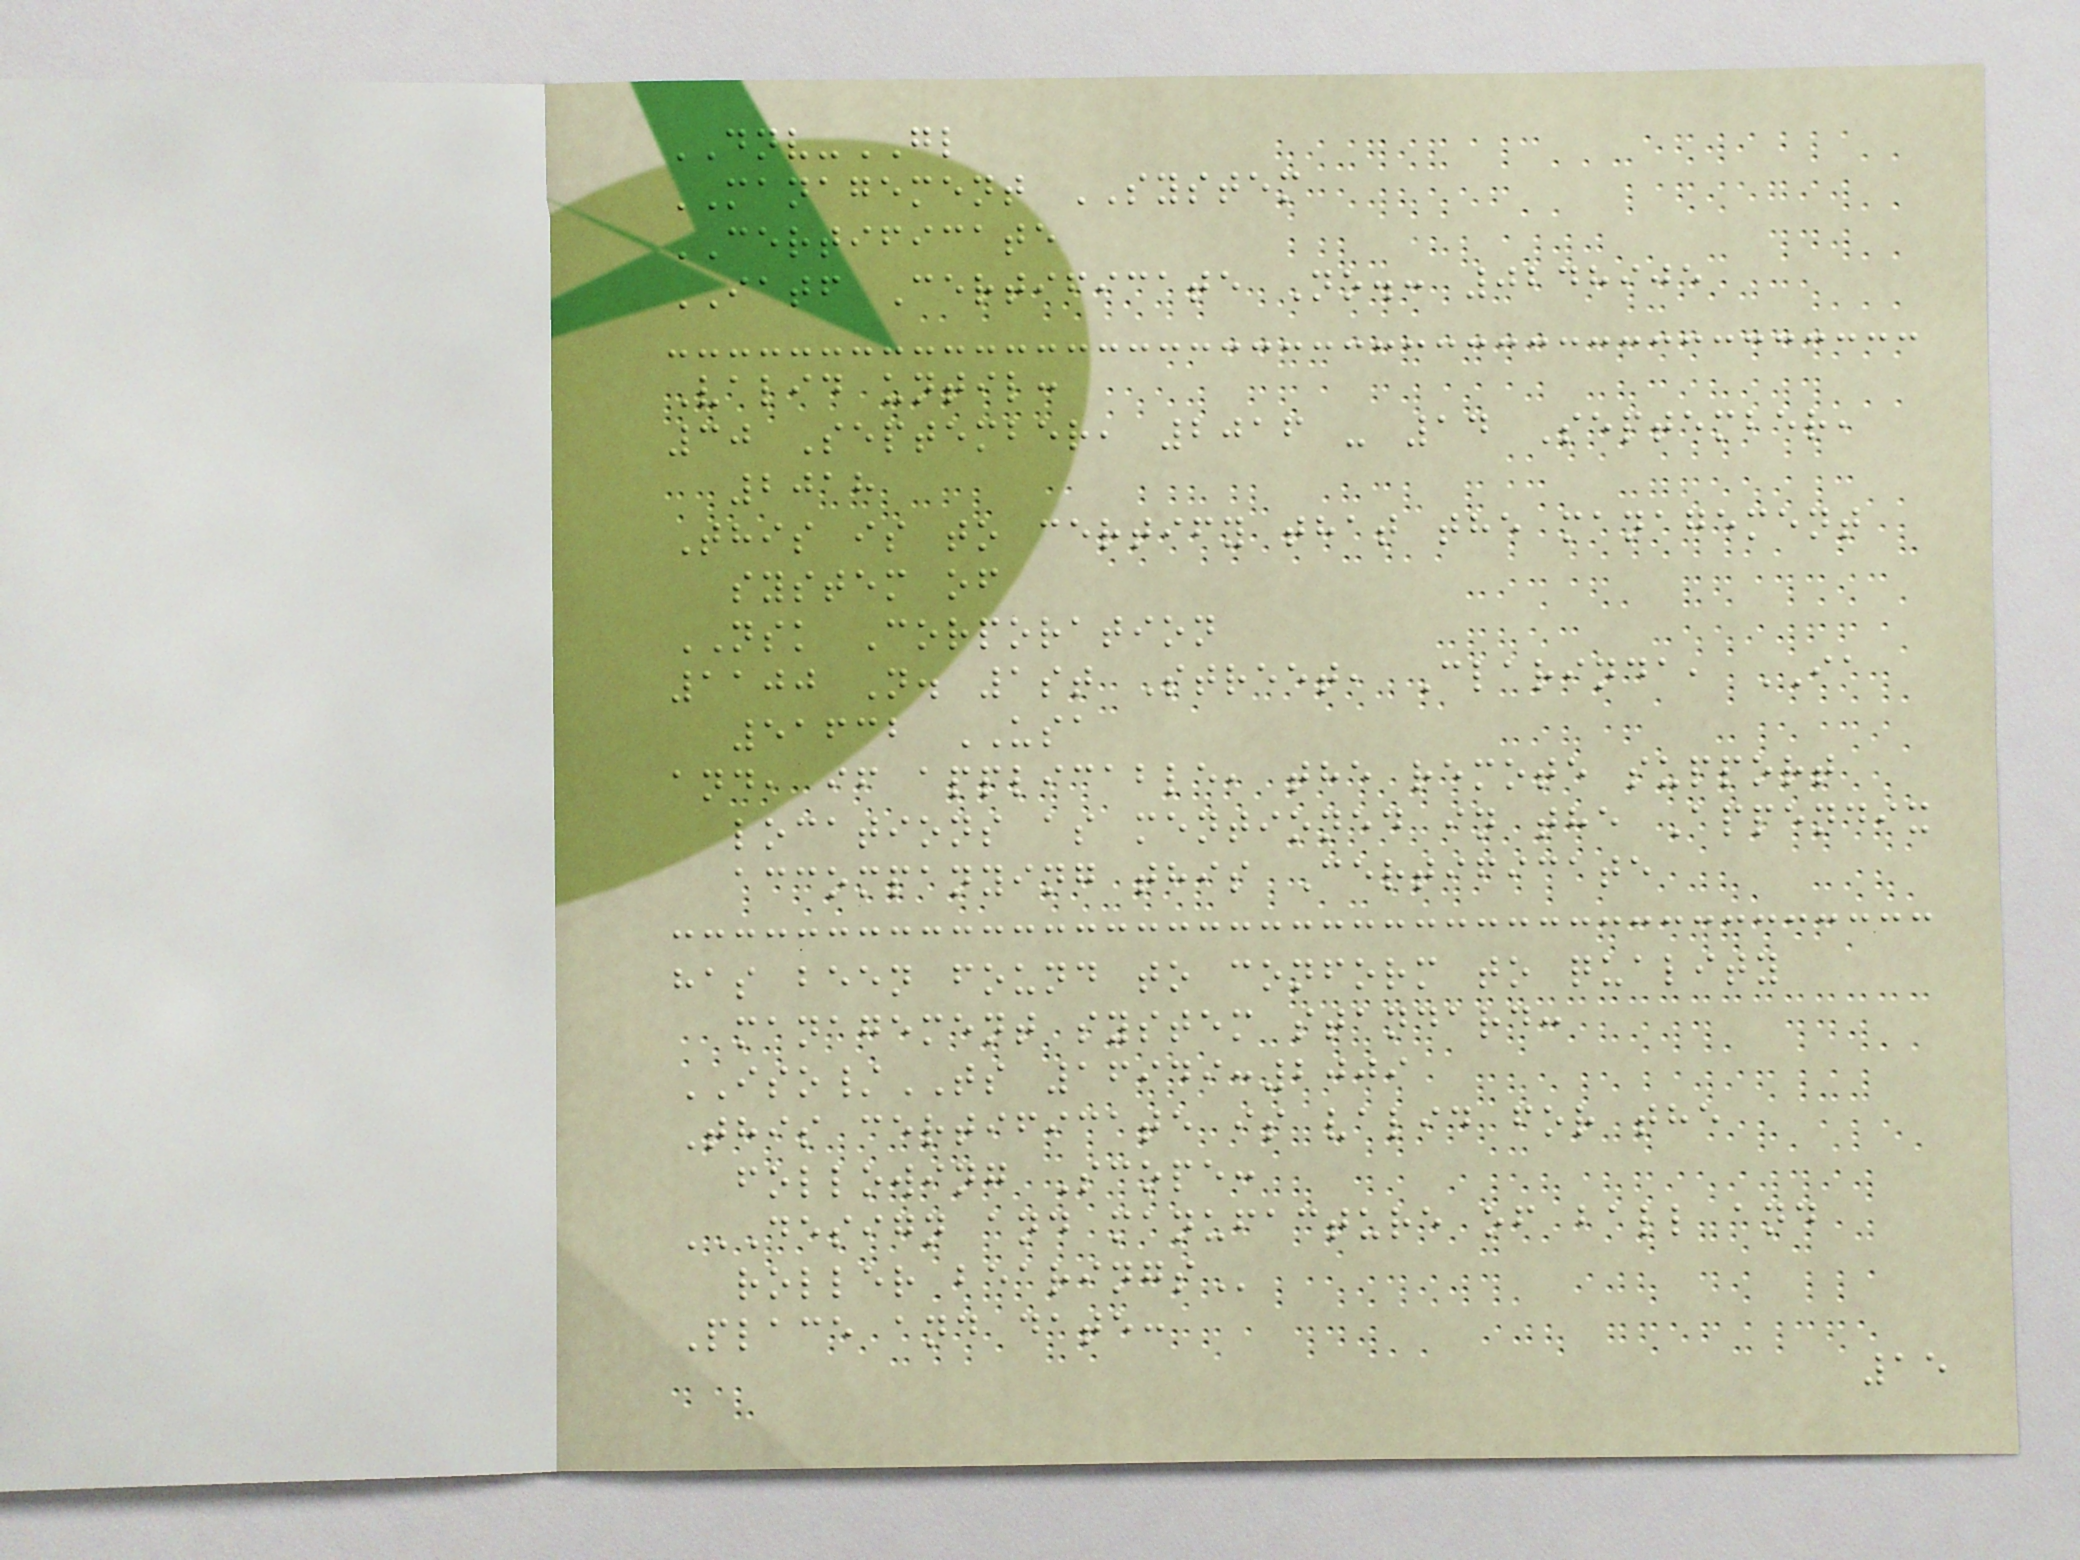DNV-GL
MANAGEMENT SYSTEM
CERTIFICATE
IATF Certificate No.: 0248905
Valid until:
30 September, 2016 - 14 September,
2018
This is to certify that the management
system of
NSK Corporation
1100 N. 1st Street, Clarinda, IA
51632 USA
and, if applicable, the remote support
locations as mentioned in the Appendix
accompanying this Certificate
has been found to conform to quality
management system standard:
ISO/TS 16949:2009
This certificate is valid for the
following Scope:
DESIGN AND MANUFACTURE OF BALL AND
ROLLER BEARINGS
Place and date:
15
